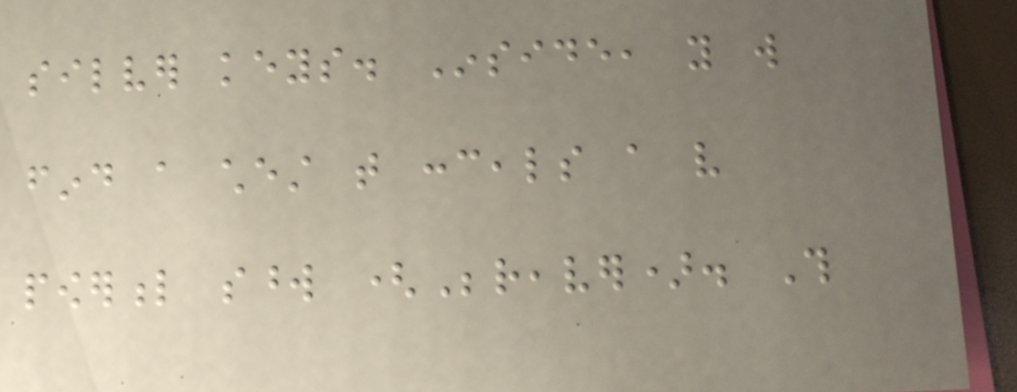silver keys. Inside, you will
find a chest that conceals a very
powerful sword (Bereaver). This
